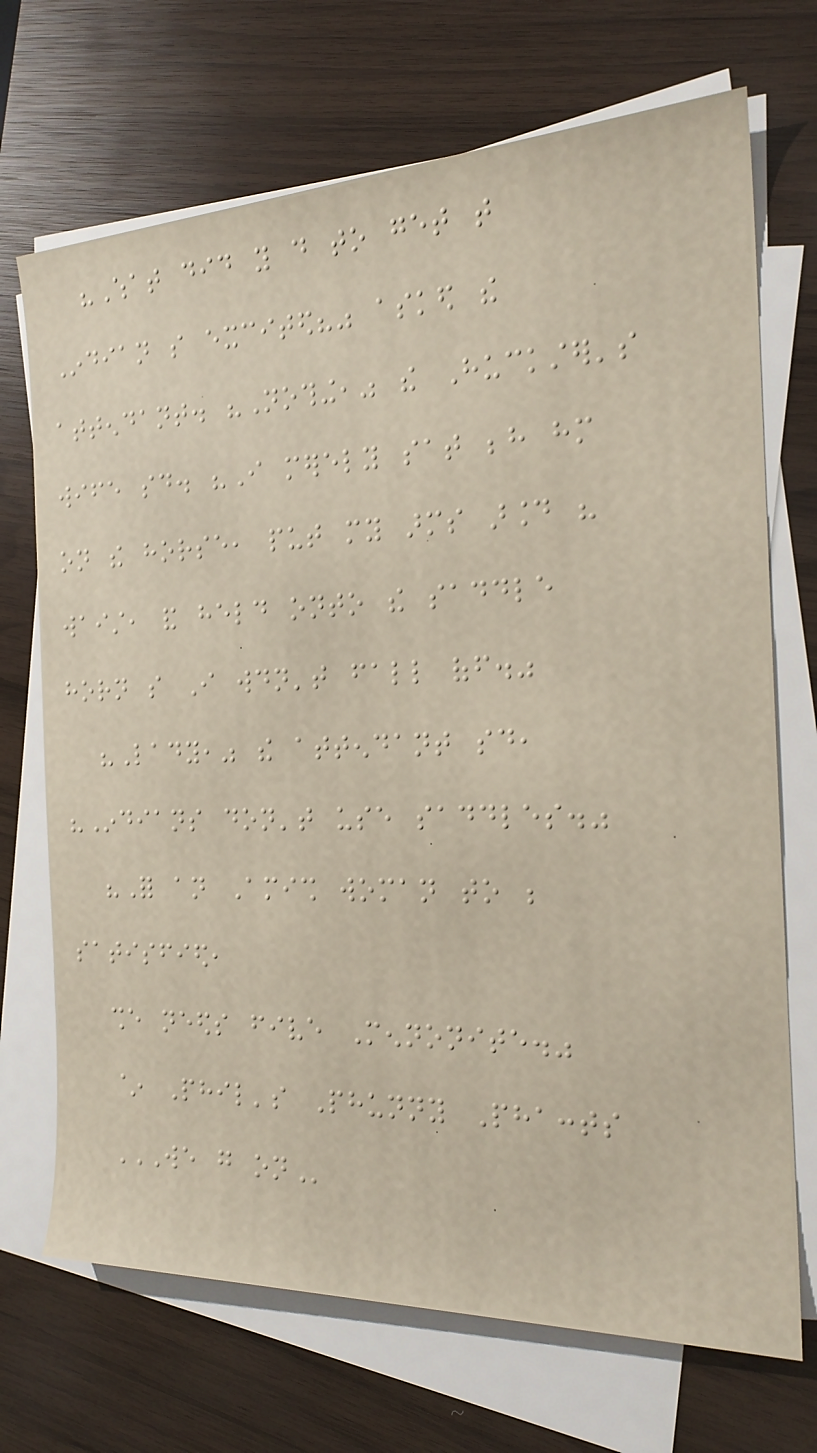"What did you do to get that
Indian so excited?" asked the
attendant. "Nothing," the Huckster's
wife said. "I merely sat behind him
on the horse, put my arms around his
waist, and held onto the saddle
horn so I wouldn't fall off."
"Lady," the attendant said,
"Indians don't use saddles."
"For an Amish woman to be
satisfied,
she needs five Mennonite."
~ Phil's Phunny Phaccts
WE GO ON
